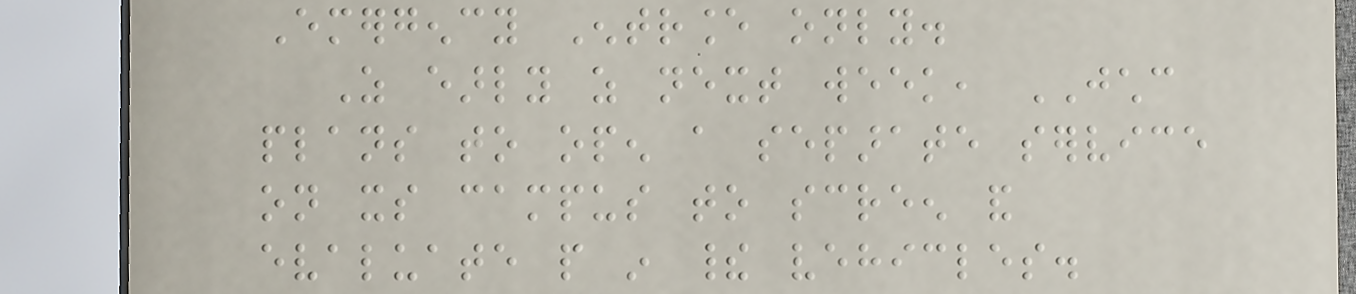Emergency Entrance only.
As early as next week, JCHC
plans to open a separate service
on its campus to screen and
evaluate people in their vehicles.
